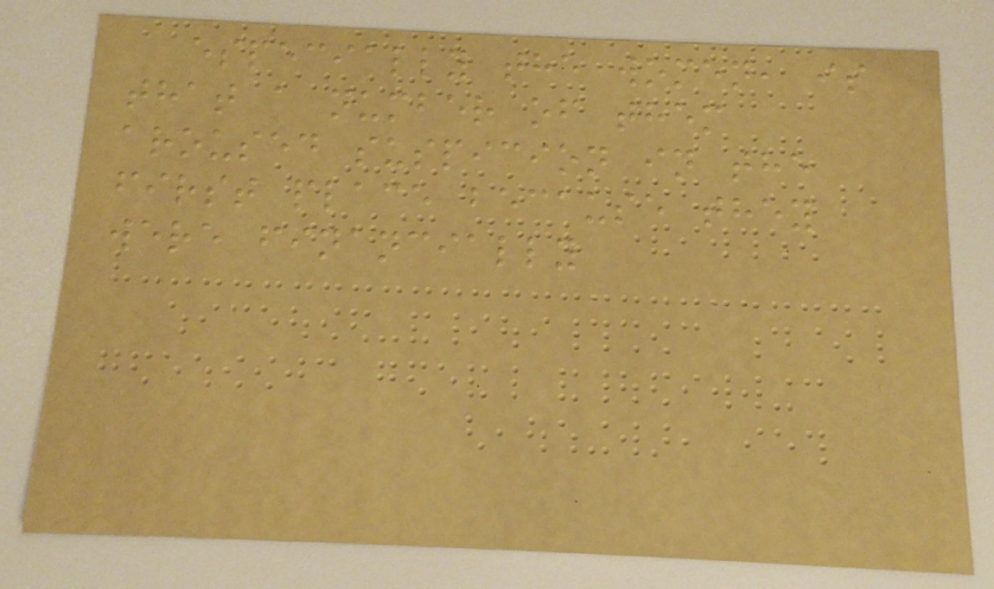especially the women, is
that a number of them
aroused suspicion in the
first place because they
were financially
